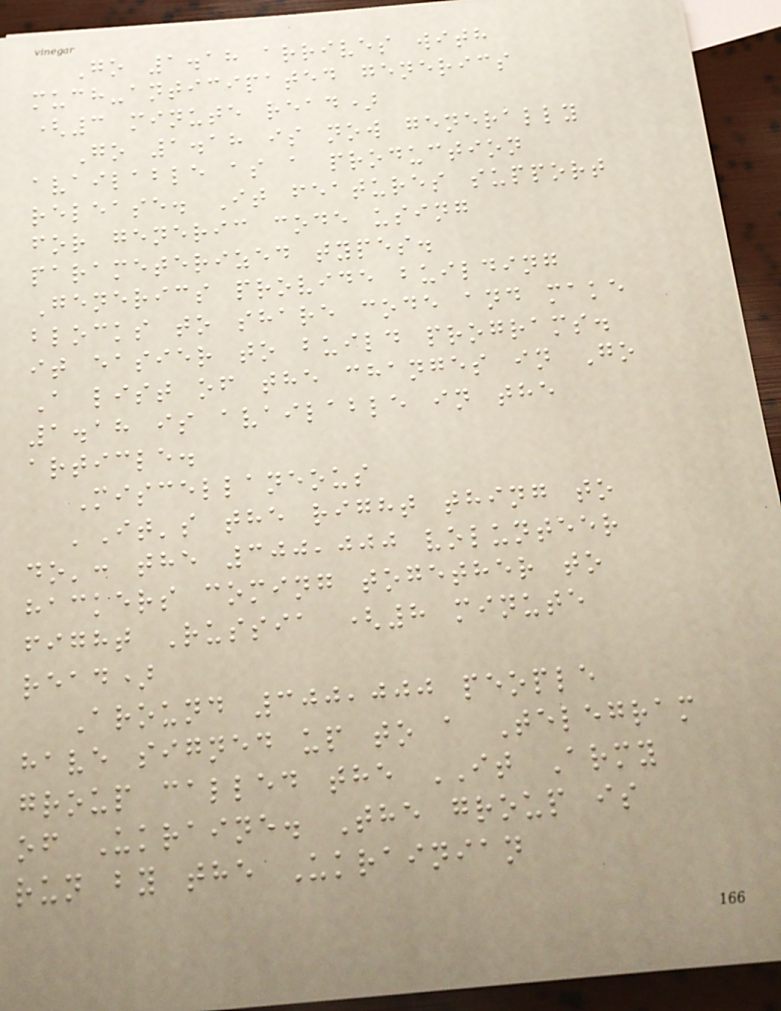Go 1.18 arrives with
much-anticipated generics
(3 minute read)
Go 1.18 is now generally
available as a production
release. It features support
for generic code using
parameterized types.
Generics provide building
blocks to share code and make
it easier to build programs.
A list of the changes in Go
1.18 is available in the
article.
Miscellaneous
'It's the right thing to
do': the 300,000 volunteer
hackers coming together to
fight Russia (8 minute
read)
Around 300,000 people
have signed up to a Telegram
group called the IT Army
of Ukraine. The group is
run by the Ukrainian
